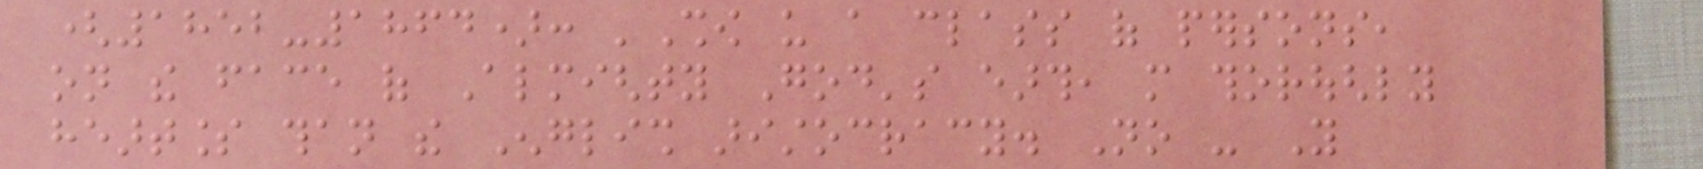(1852-1864): 'Show us a class of persons,
on the face of Almighty God's earth, more thoroughly
heartless than the English aristocracy. No - You
